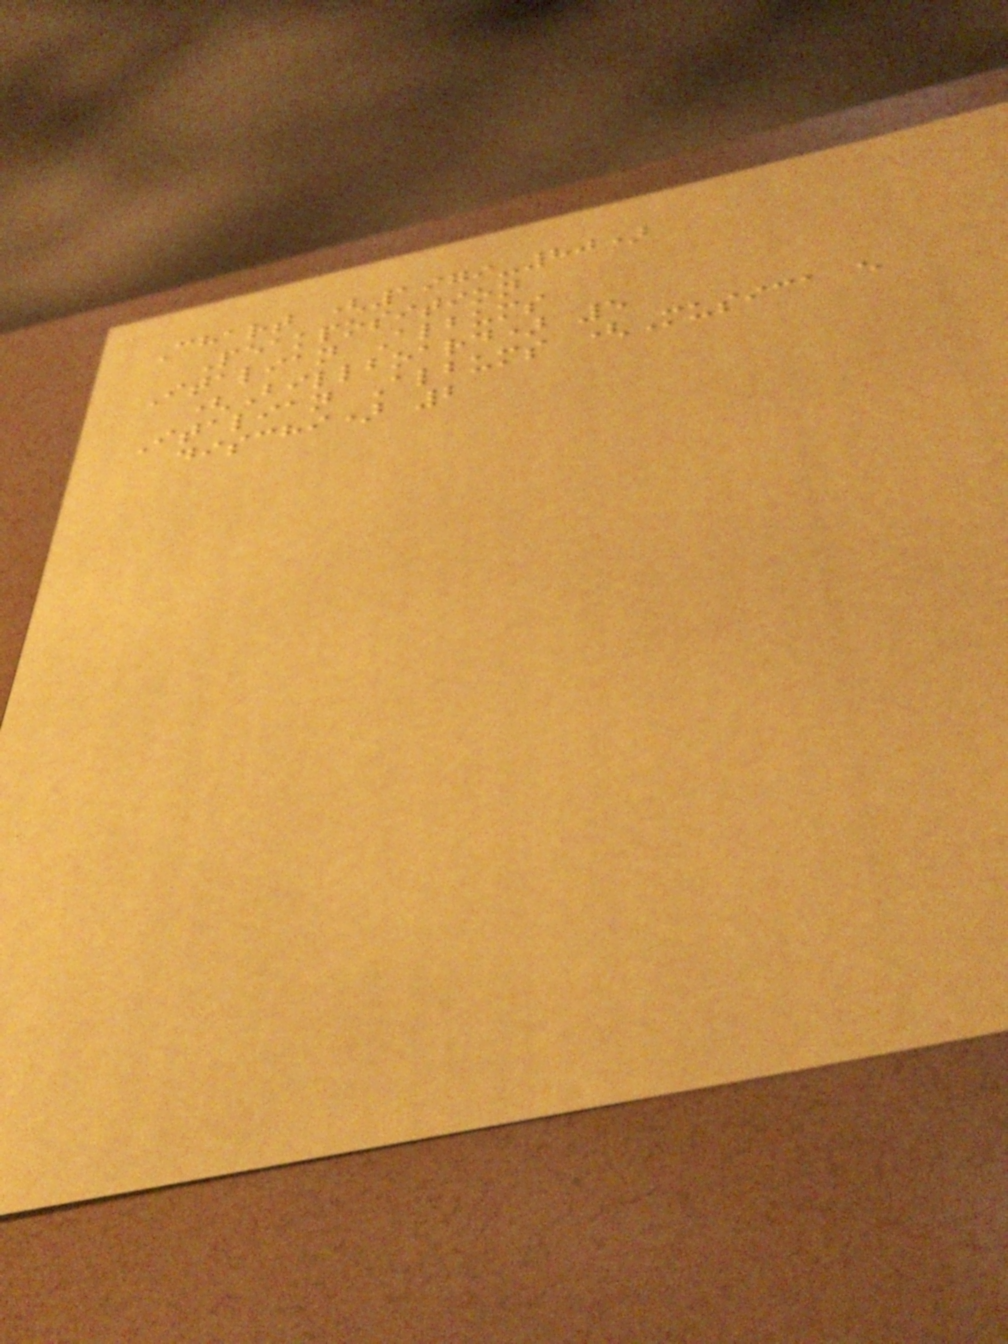Chart (1979-80)
Peakposition
Italian Albums
(Billboard) 5
Italian Albums (Musica e
dischi) 2
